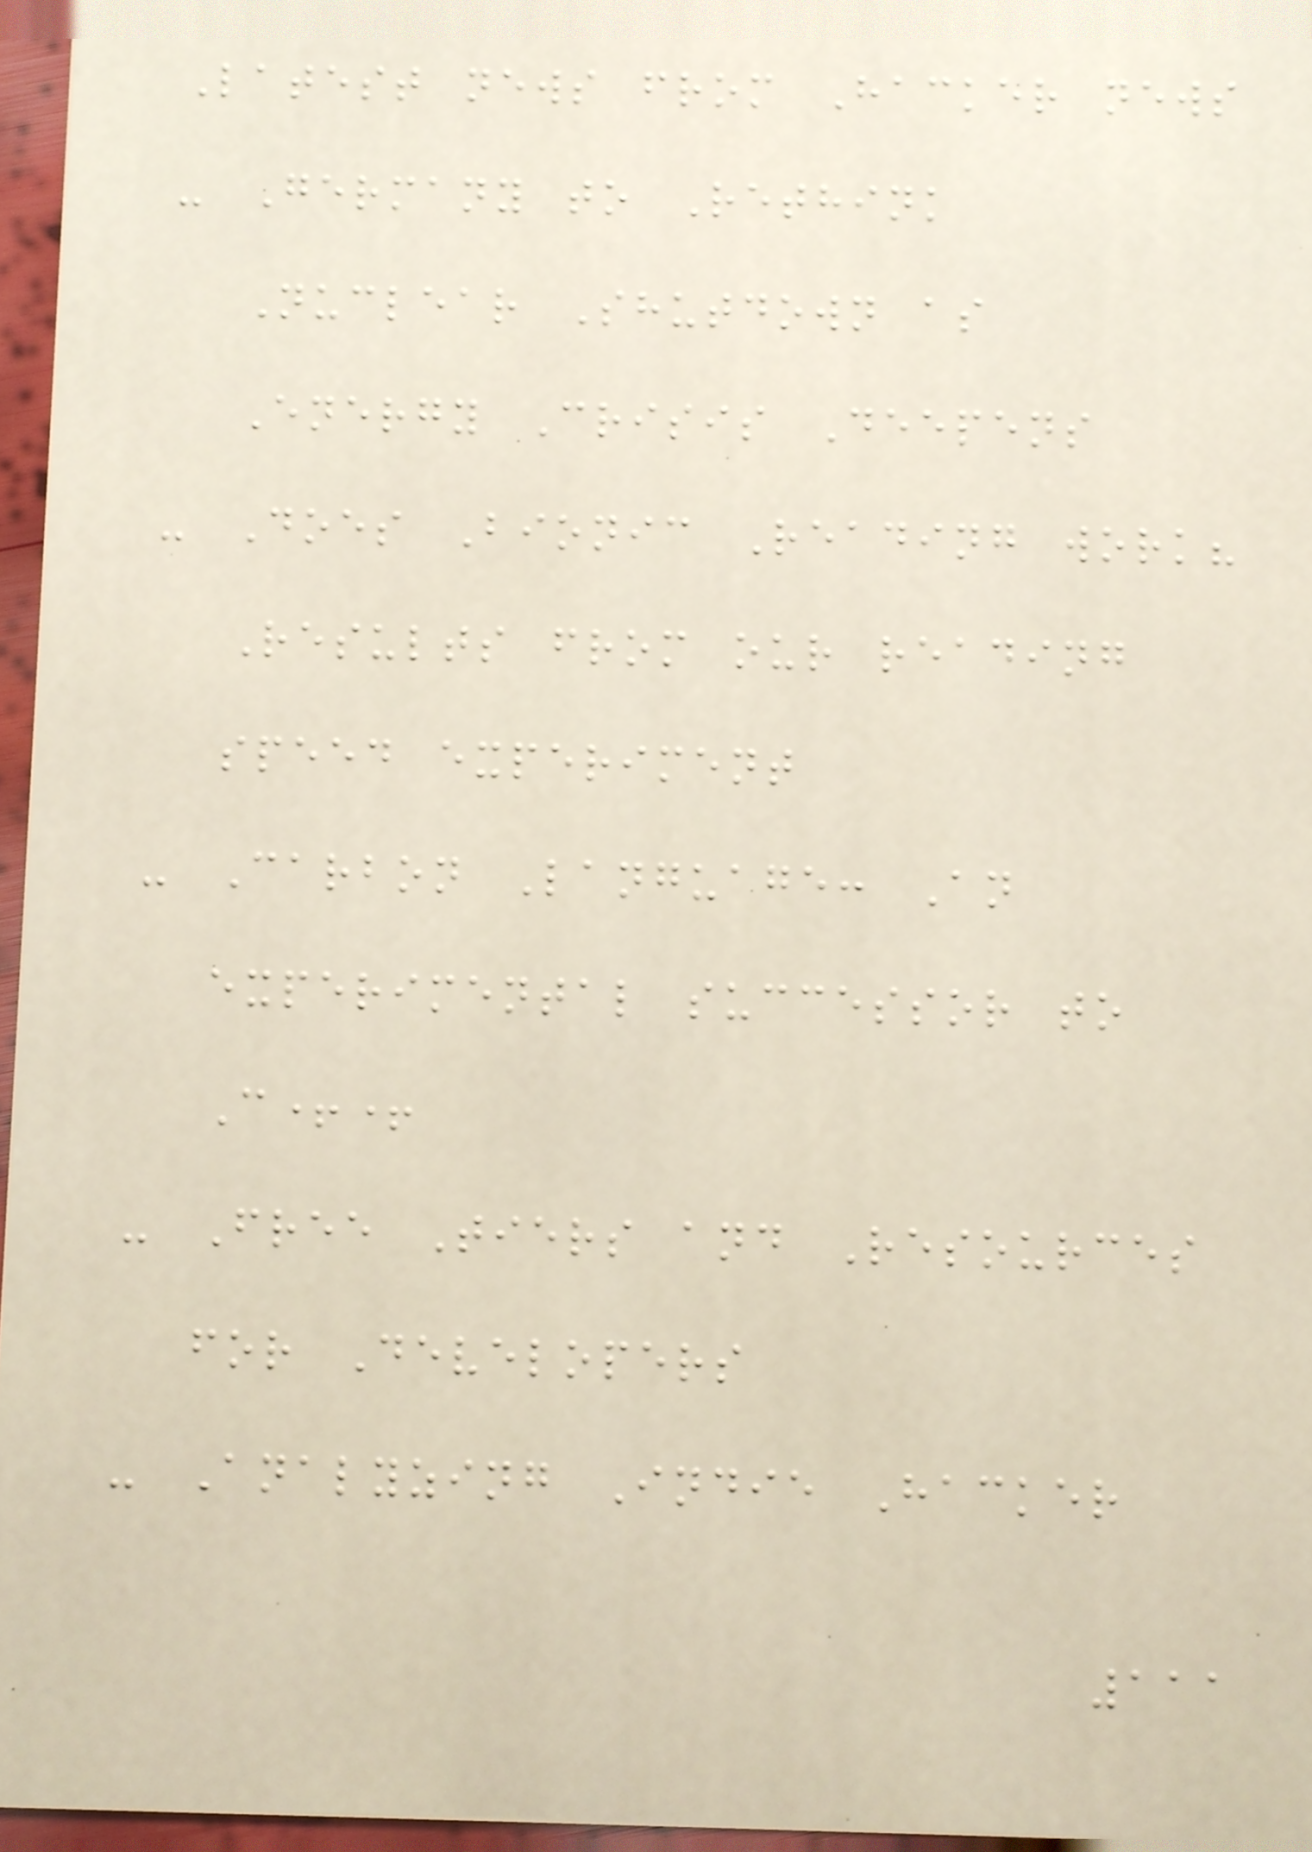Latest news from Hacker news
- Germany to Rethink
Nuclear Shutdown as
Energy Crisis Deepens
- Does Bionic Reading work?
Results from our reading
speed experiment
- Carbon Language: An
experimental successor to
C++
- Free Tiers and Resources
for Developers
- Analyzing Indie Hacker
111
